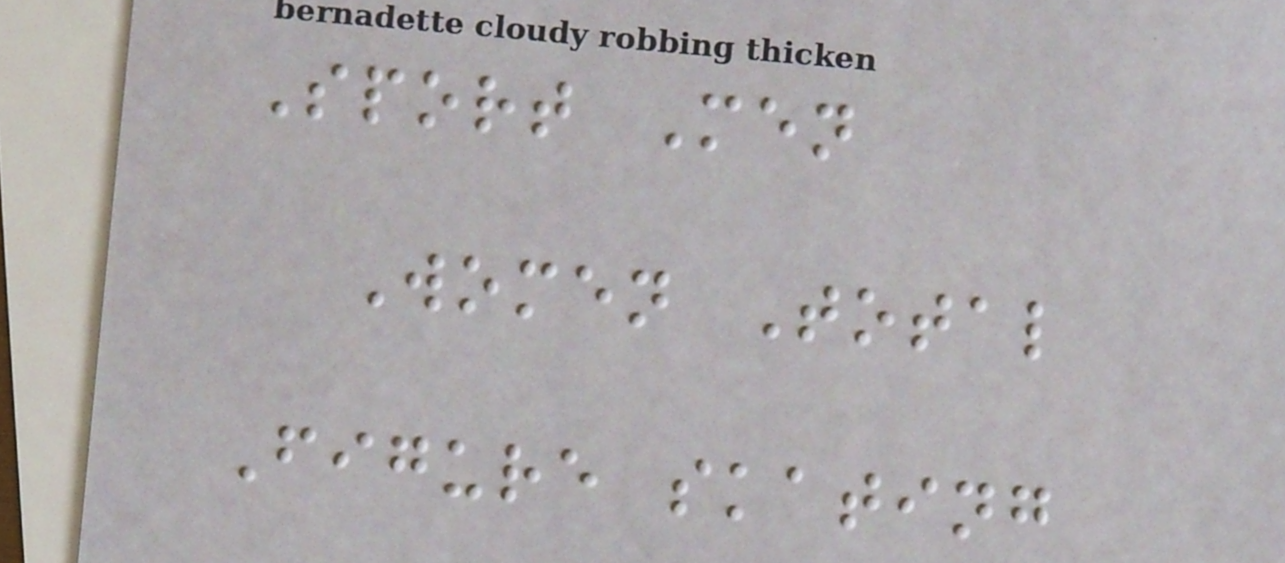Sport Men
Women Total
Figure skating
